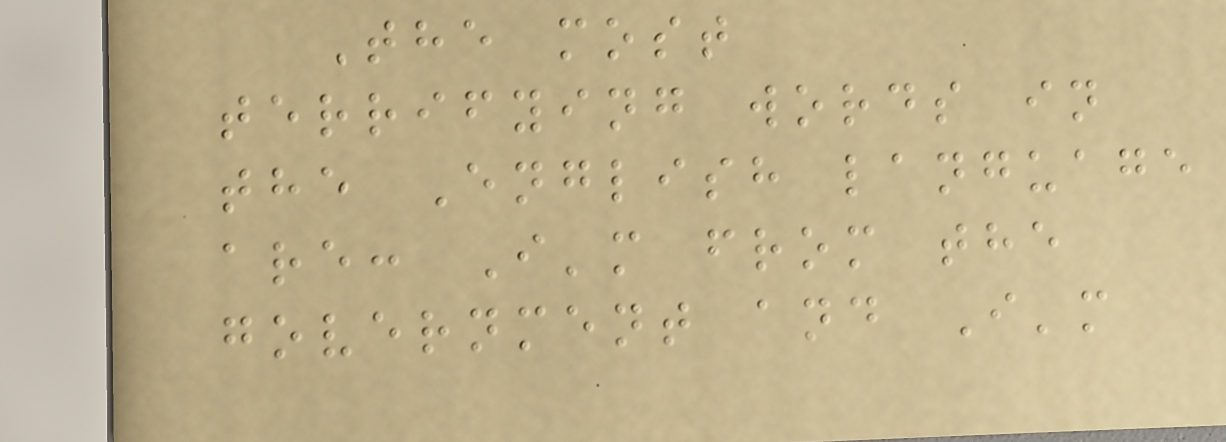The most
terrifying words in
the English language
are: I'm from the
government and I'm
